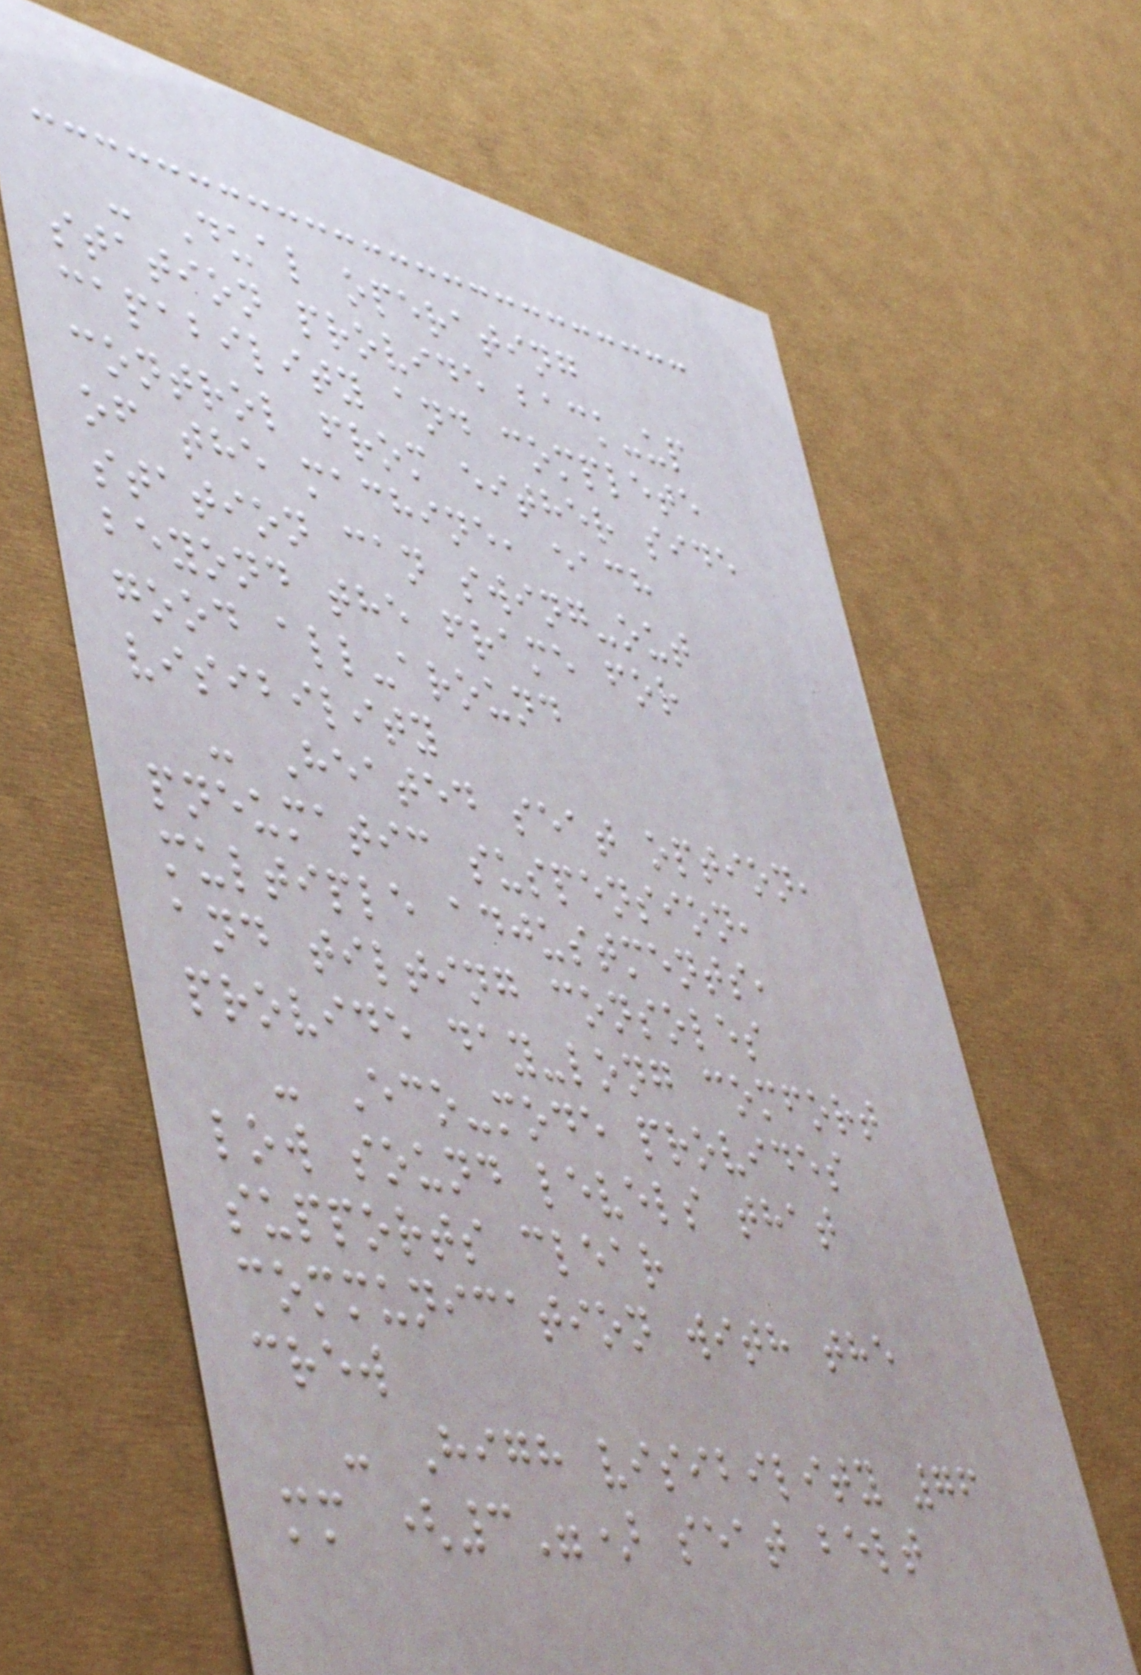- Dual operating
station provide back-up
capability and complete
control from either side
of the machine, each
station can swing-out
beyond the frame for
good all-around
visibility
- Heated seat option,
pneumatic suspension,
multiple adjustments,
and tilting consoles
provide day-long comfort
- Eco-mode provides
low sound levels that
supports clear
communication with the
crew
- High visibility 76
mm (3") seat belt
